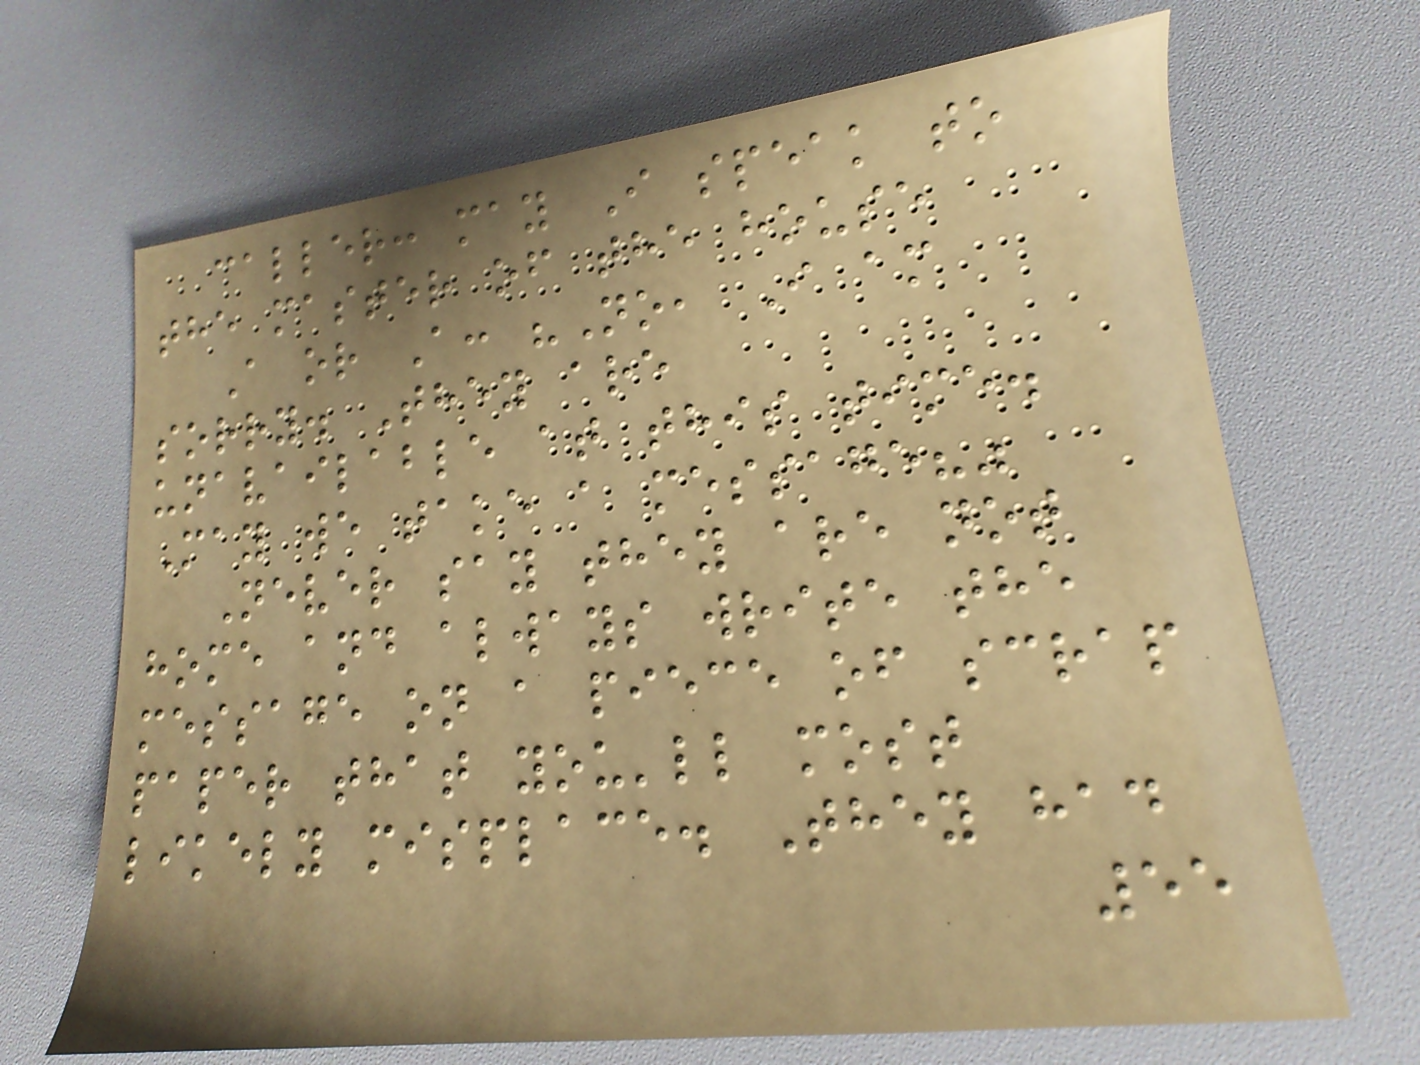caller: may I speak to
the master of the house
A or A: "No, I am
sorry. They are
unavailable at this time.
May we take a message?"
Never say they are not
home and always write the
message on a piece of scrap
paper that you'll most
likely misplace. They had
55
